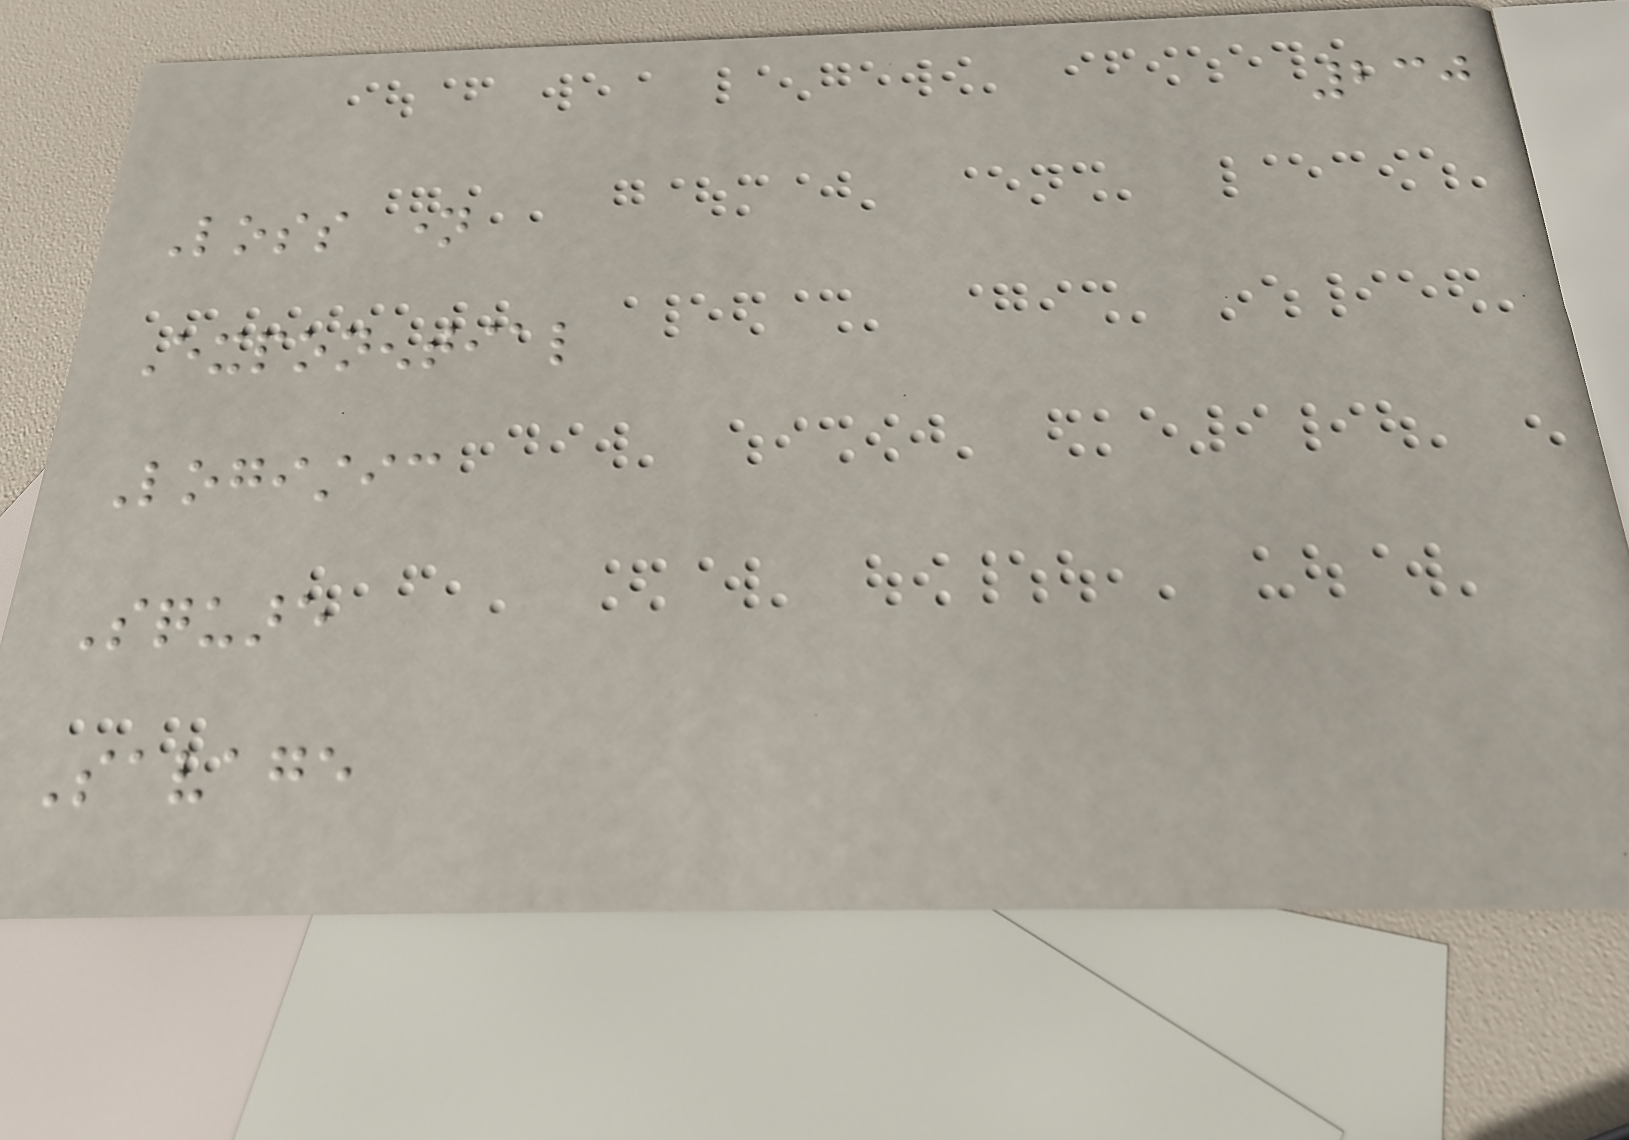230
Loss name
Exponential
Logistic
Square
Savage
